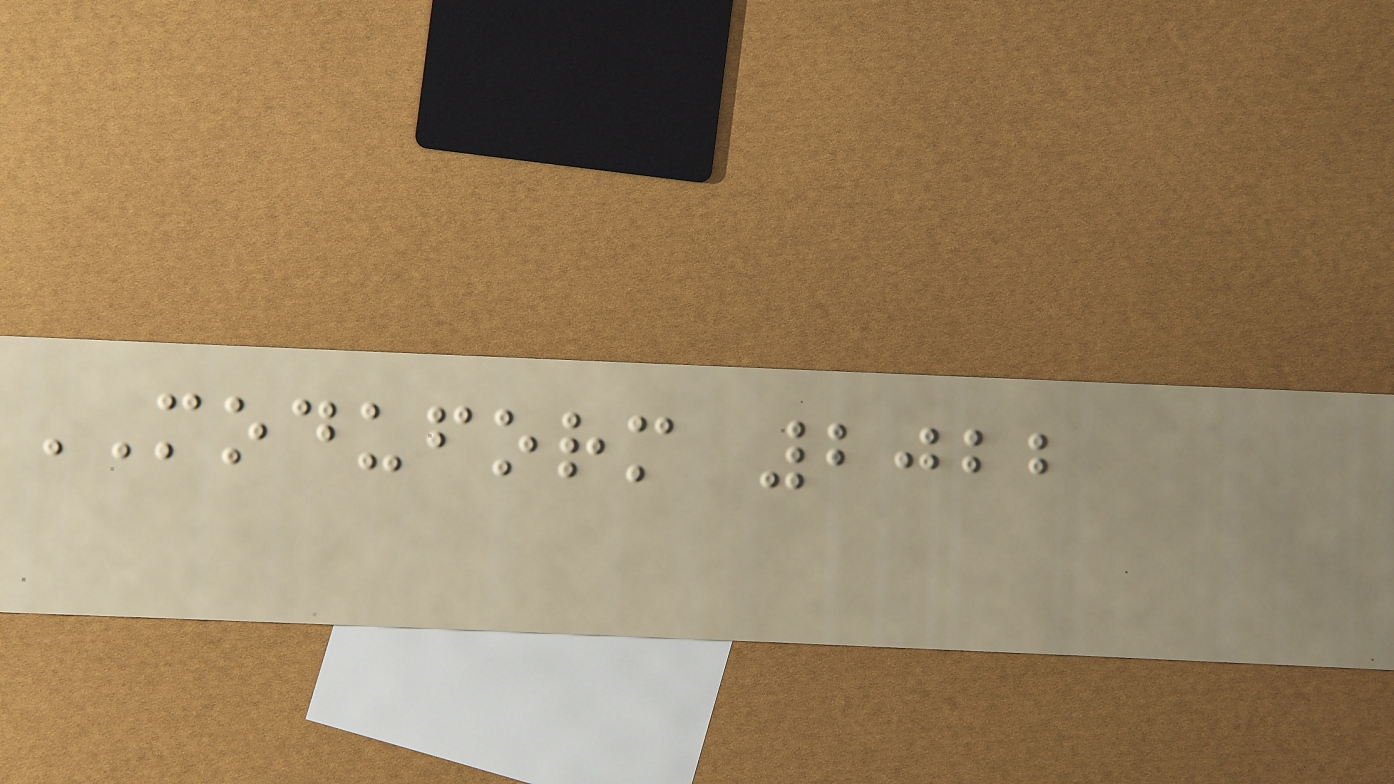MODUFORM 2022
